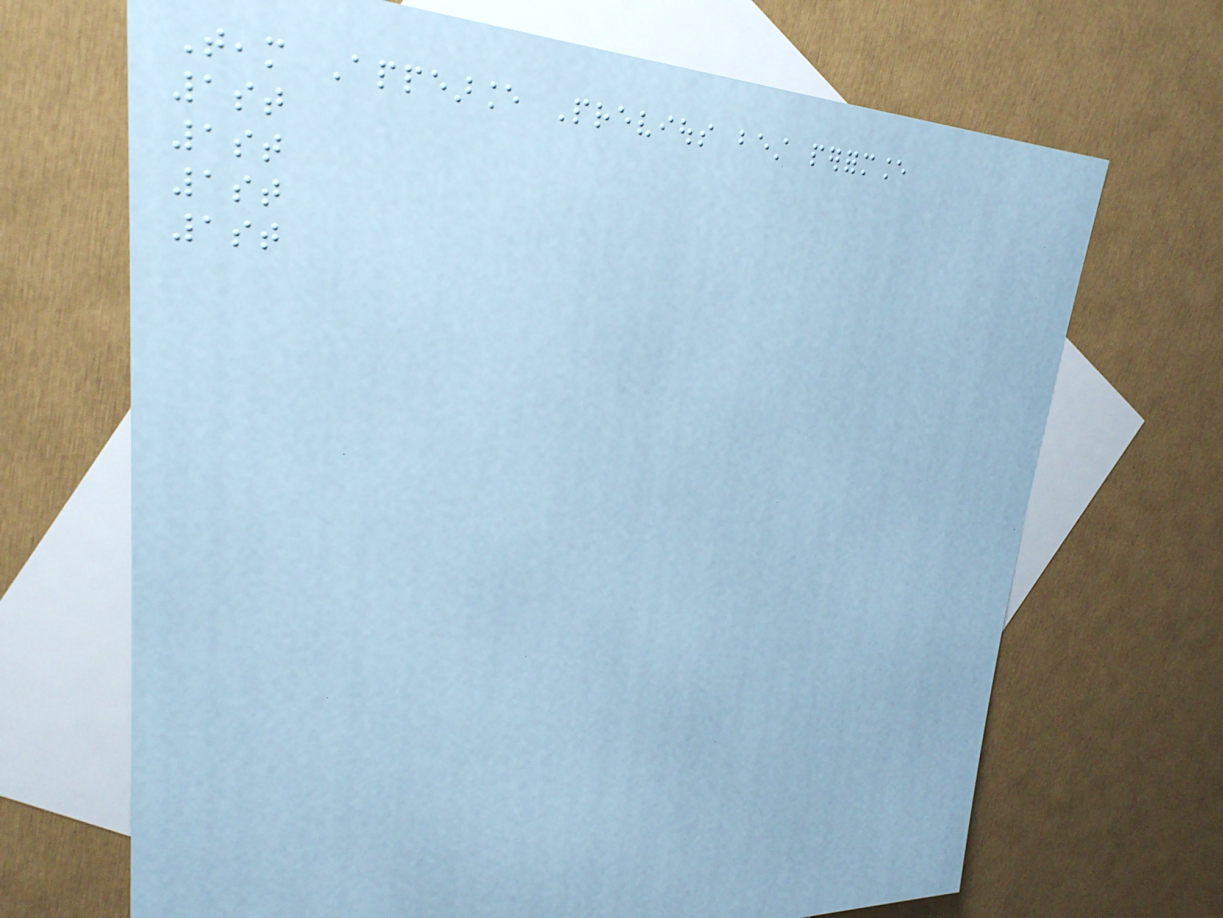Team Appearance Previous best performance
1st
1st
1st
1st
